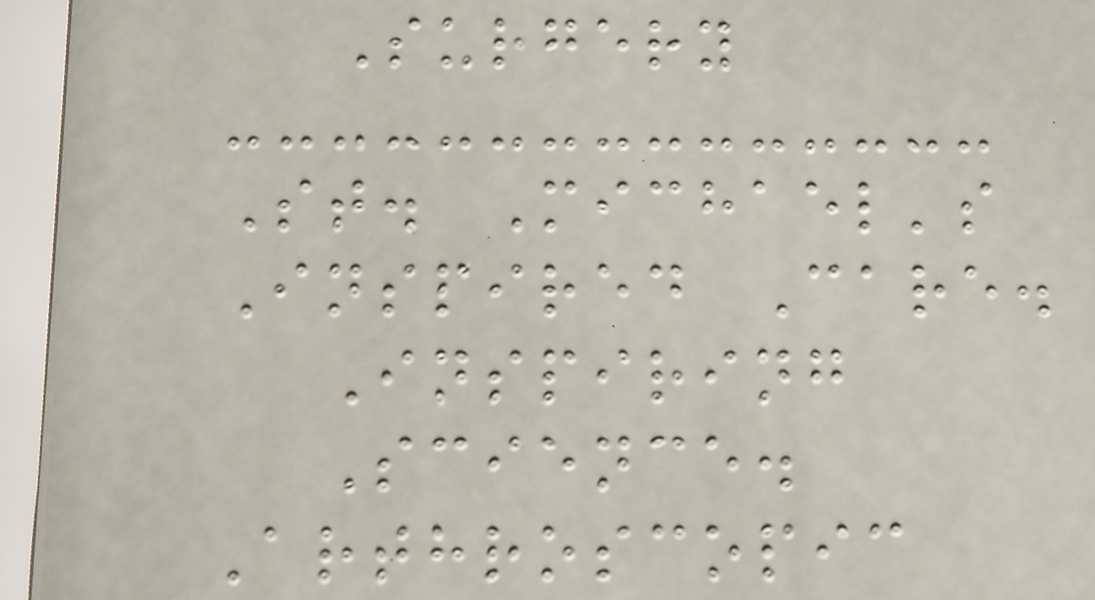Surgery
St. Michael's
Inspired Care.
Inspiring
Science.
Arthroscopic
